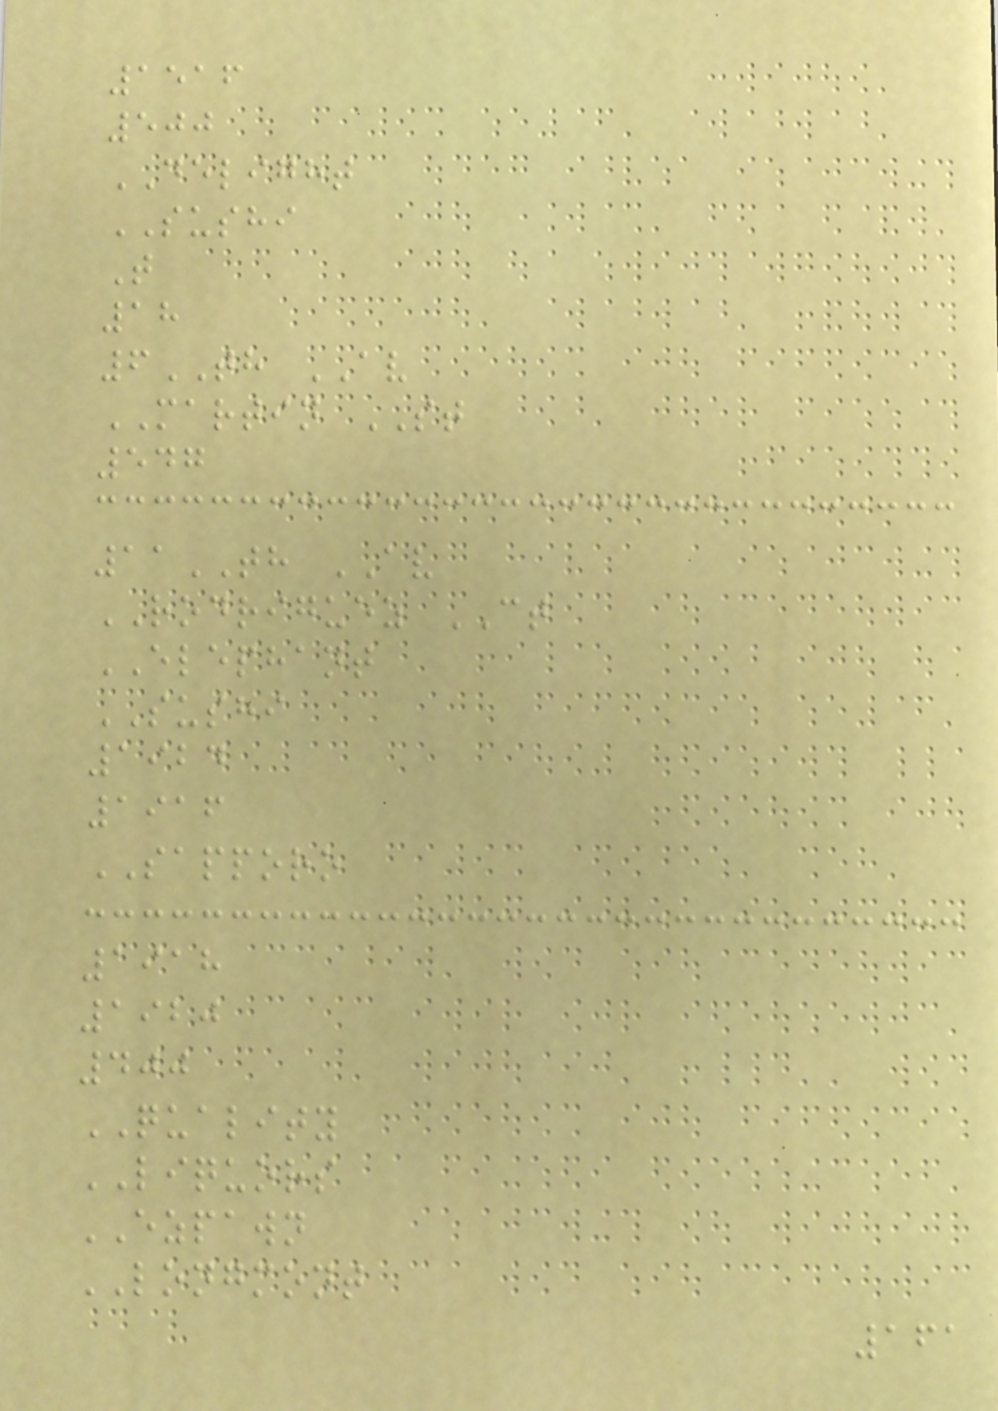1516
500
DELIGHT
SUSHI
T
18
6TH AV
MARTIN ST
547
11TH AV
RODRIGUEZ CT
ELEPHANT
SUSHI
1924
1916
SAPPORO
1918
1920
400
QUALITY
LIQUORS
EZPAWN
LONGMONT
161
